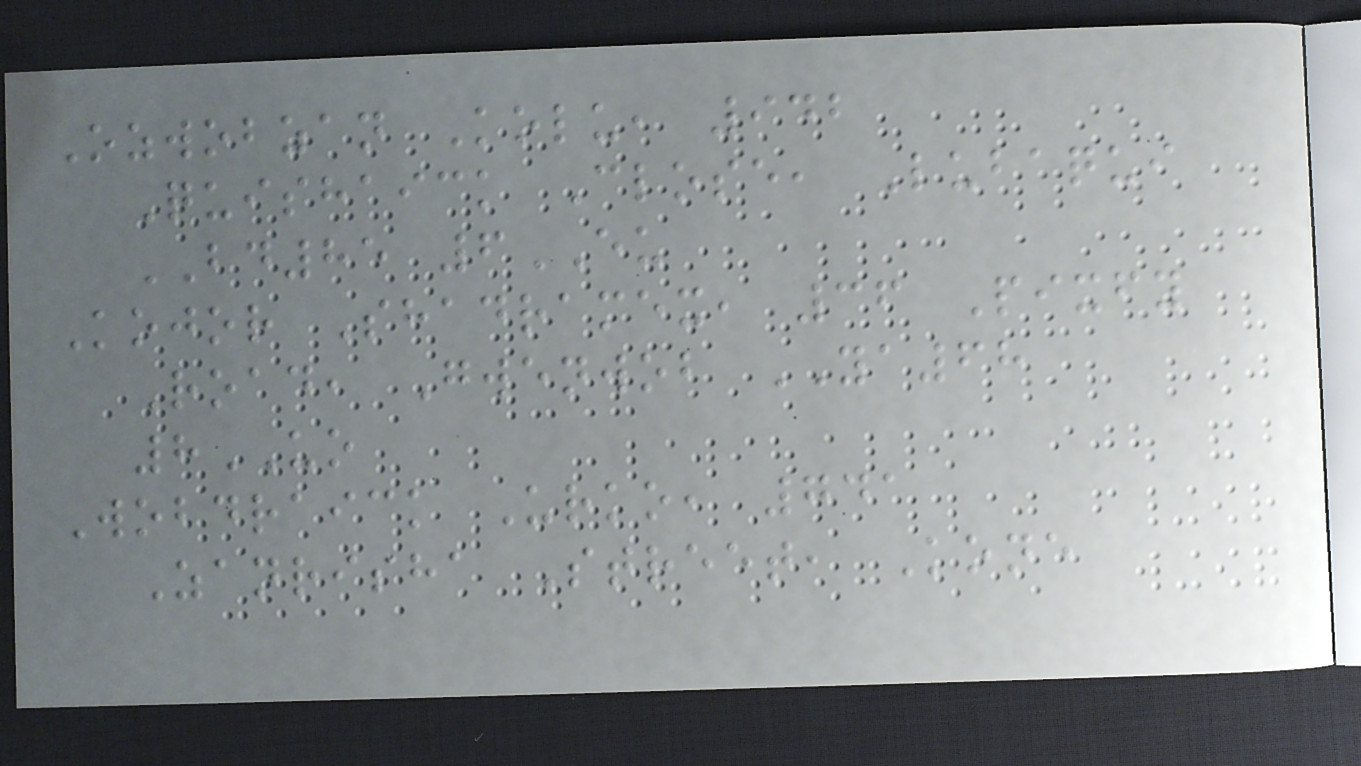Ozwobzan Kolu, 942
Quishaick Close, Lubaqui
BD85 6EU
Kojor Shadramex, 36 Pixfy
Road, Gwenwob YA68
8UO
Wobdraick Urko, 741
Zanrisha Street, Kone
